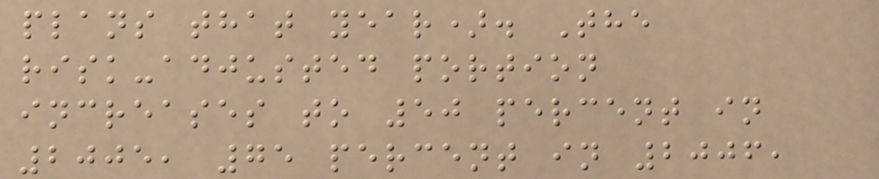plans that year). The
risk-adjusted portion
increases to 50 percent in
2005, 75 percent in 2006,
